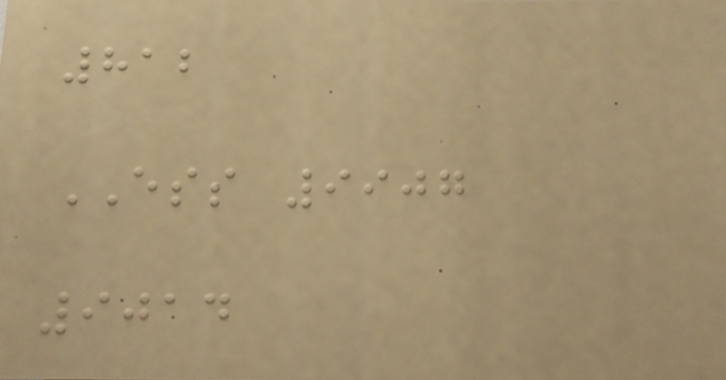812
ESS 9907
9014
